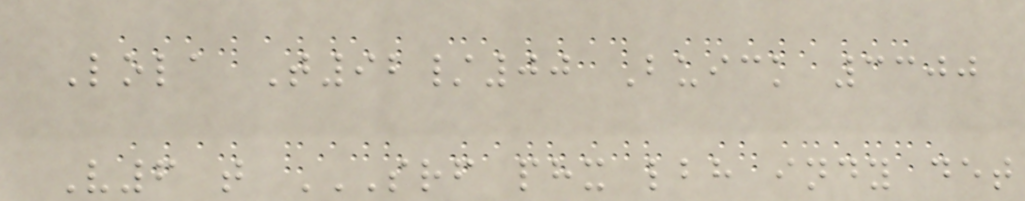Lola T92/00 Buick 3300
V6 t SRF PHX LBH INDY DET
